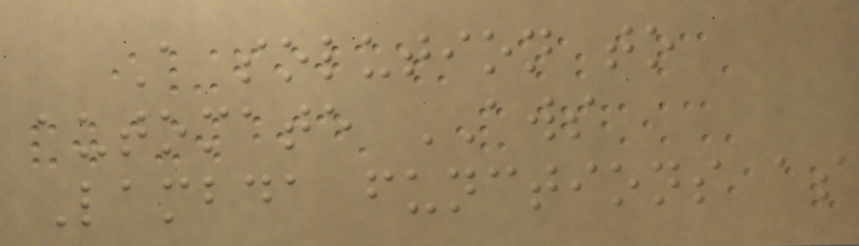A solution to
automate AWS
Lambda functions as
